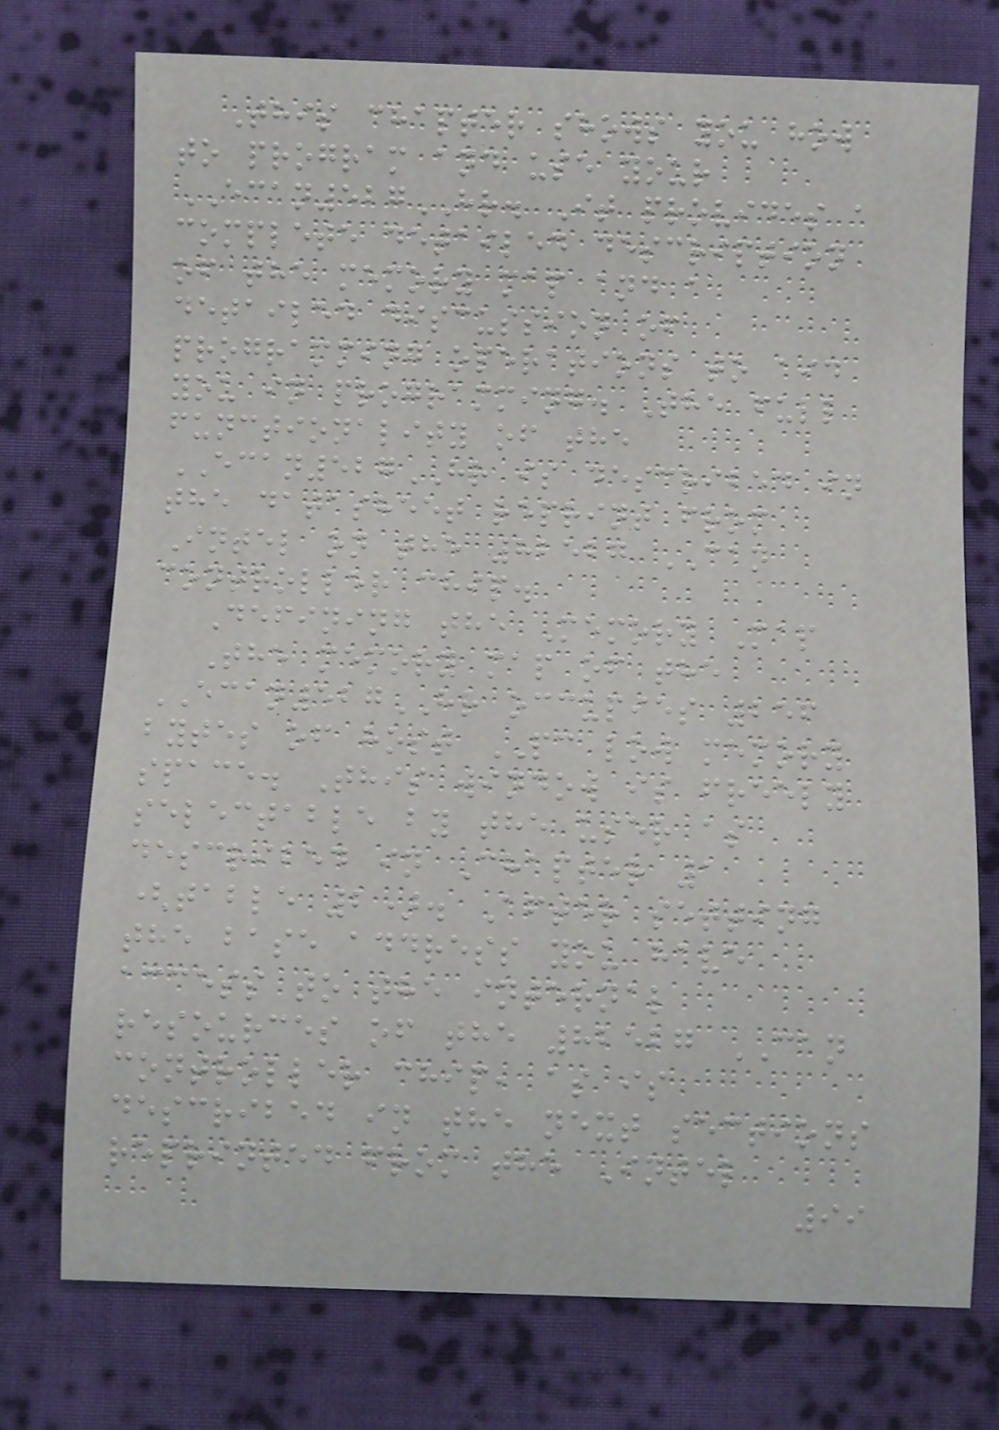This chapter shows you how
to program and use your
ECAN527HR. It provides a
complete detailed description
of the memory map and a
detailed discussion of
programming operations to aid
you in programming. The full
functionality of the
ECAN527HR is described in
the datasheet reprint from
Intel on the 82527 CAN
controller chip.
Defining the Memory Map
The memory map of the
ECAN527HR occupies 256
bytes of host PC low memory
space. This window is freely
selectable by the user as
described in Chapter 1
(table 2). After setting
the base address you have
access to the internal
resources of the 82527 CAN
controller chip, as is
described in the next sections
reprinted from the Intel
99
